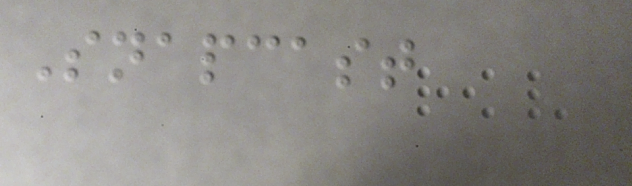Snapcast
